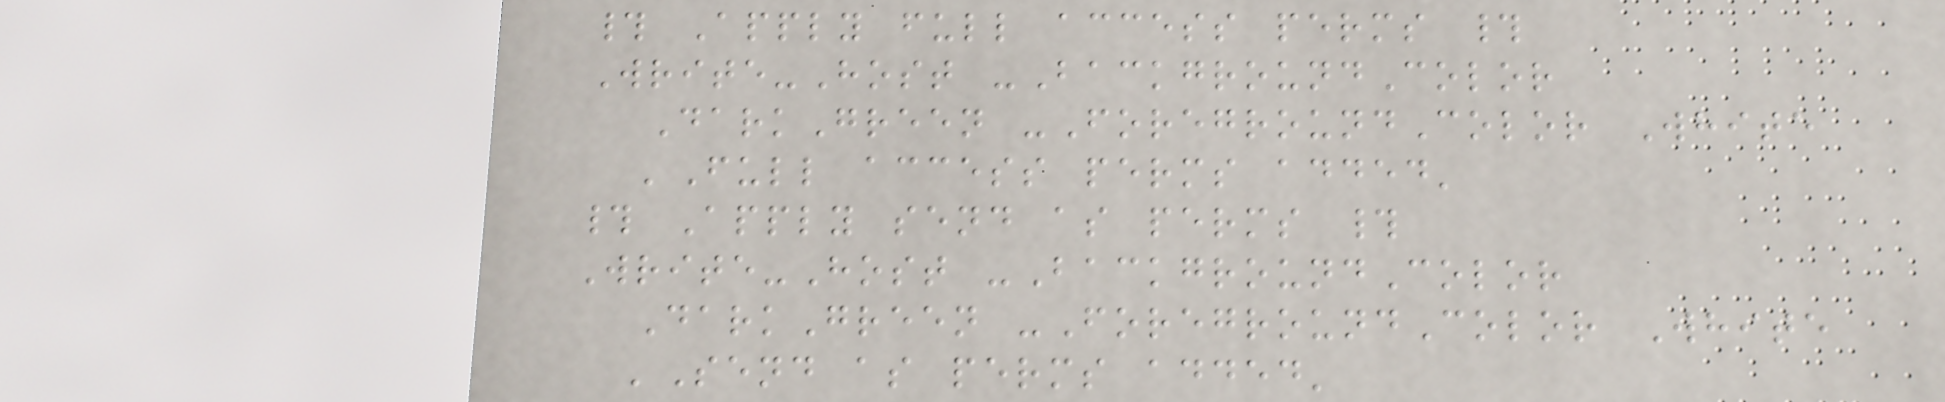# Apply full access perms #
Write-Host -BackgroundColor
DarkGreen -ForegroundColor White
'Full access perms added'
# Apply send as perms #
Write-Host -BackgroundColor
DarkGreen -ForegroundColor White
'Send as perms added'
